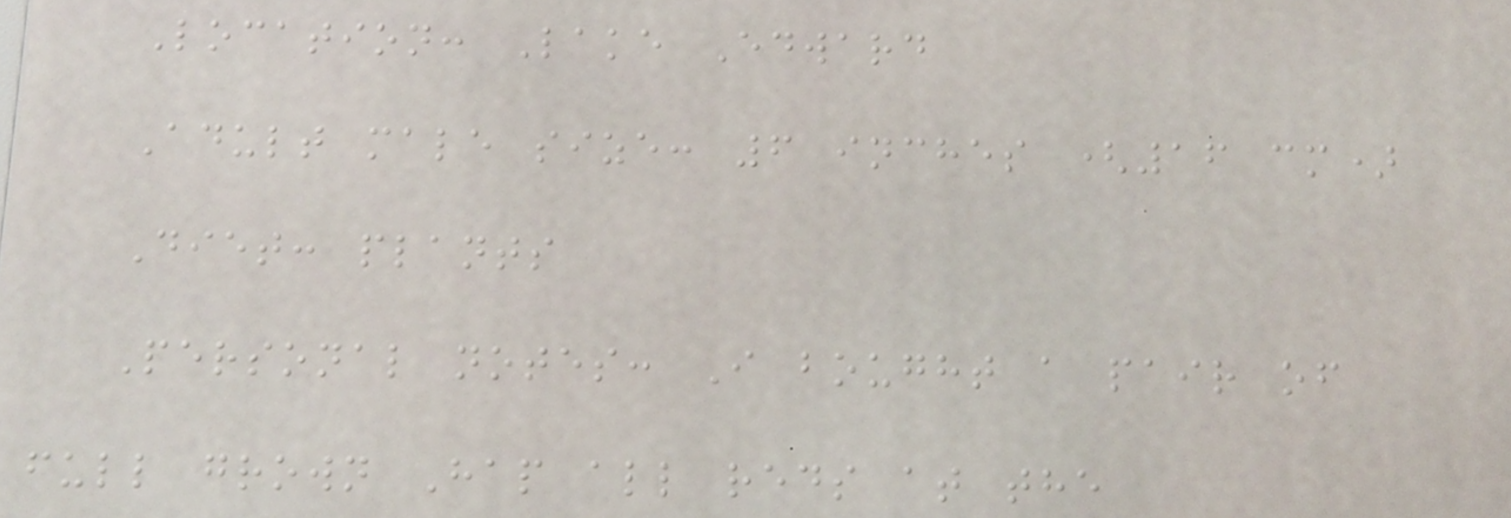Location: Lake Edward
Adult male size: 6 inches (16 cm)
Diet: plants
Personal notes: I bought a pair of
full grown Hap all reds at the
